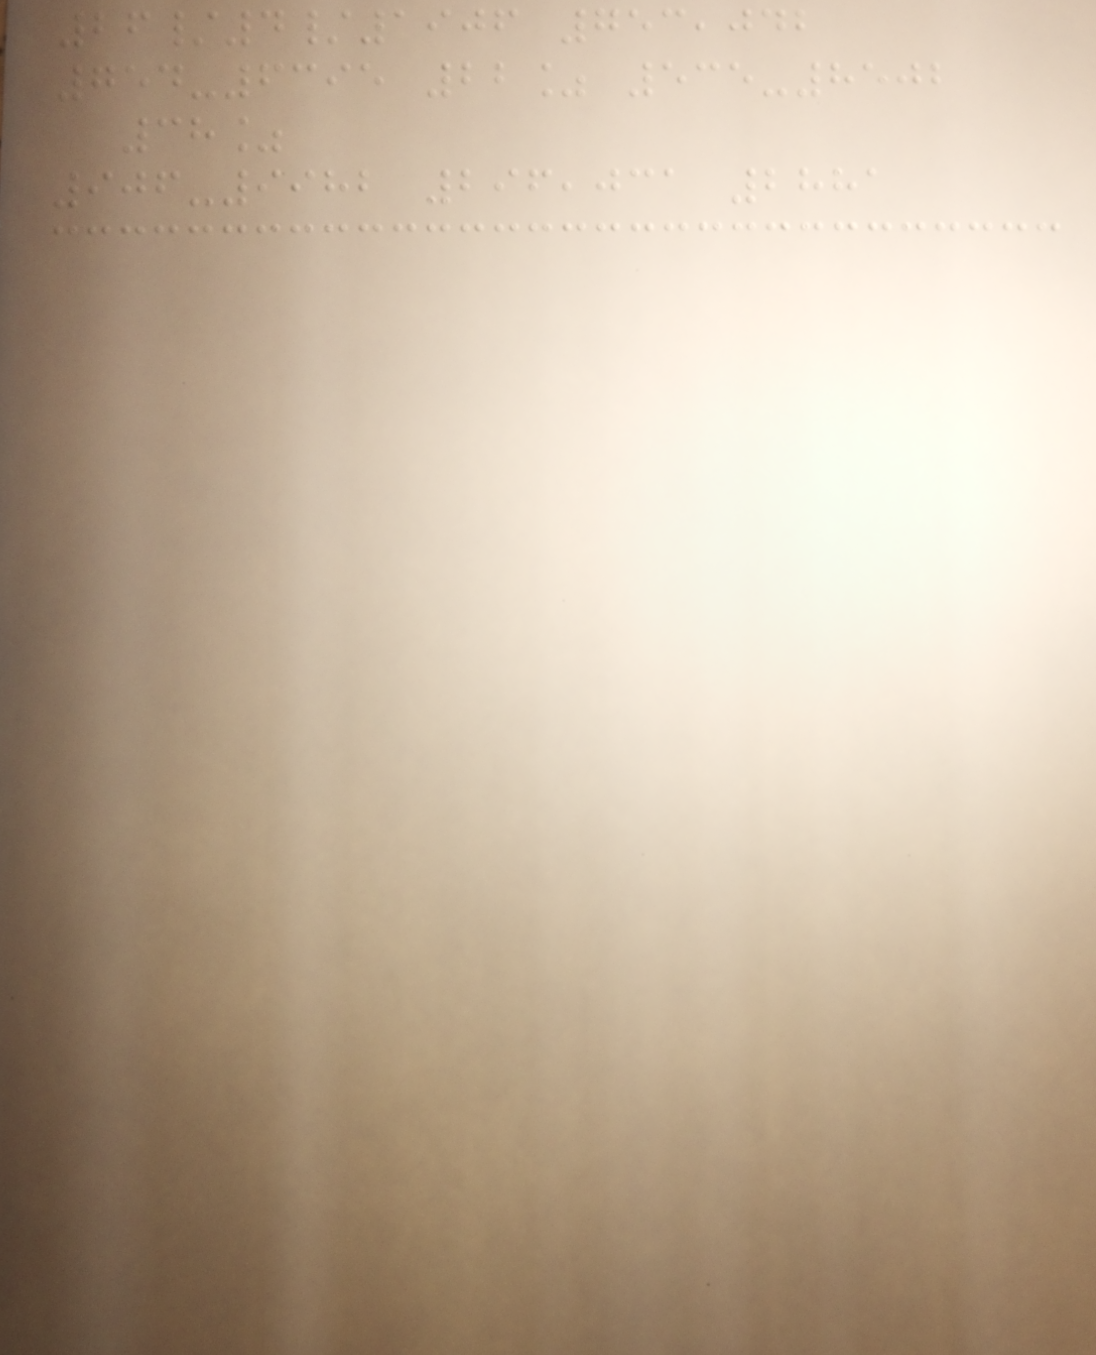26/4/1906 753,042
754-6395 22% 535-8502
38%
906-9982 296,031 2881
